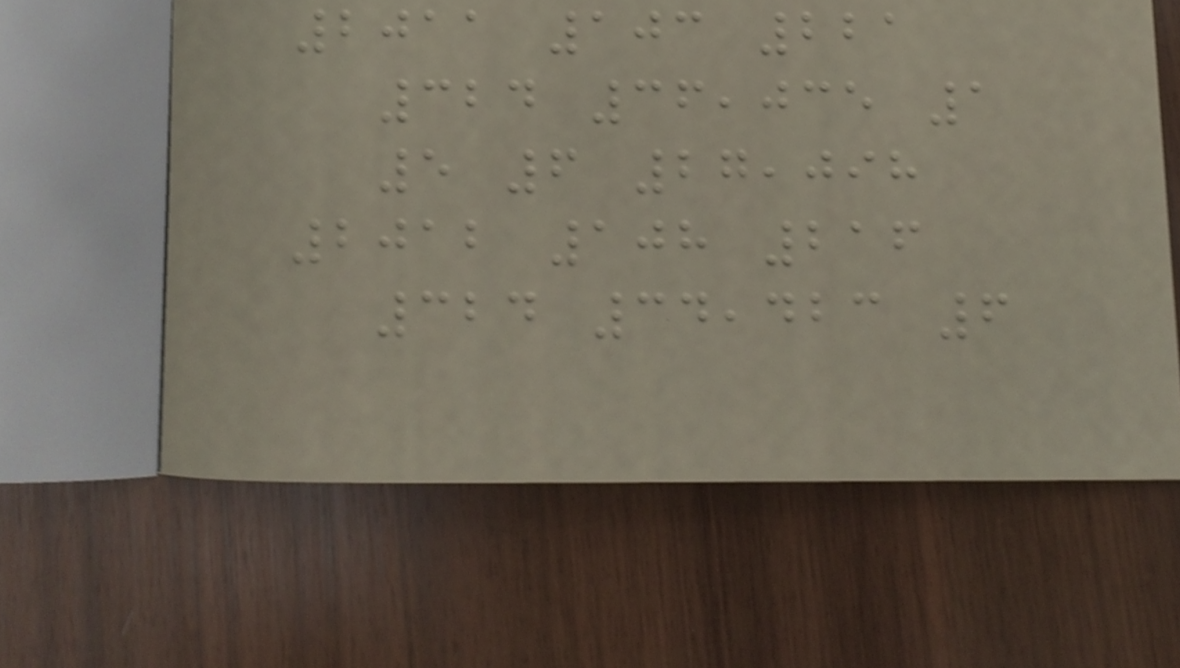2011 103 221
324 36,035 1
5 6 27,098
2012 108 216
324 34,423 6
